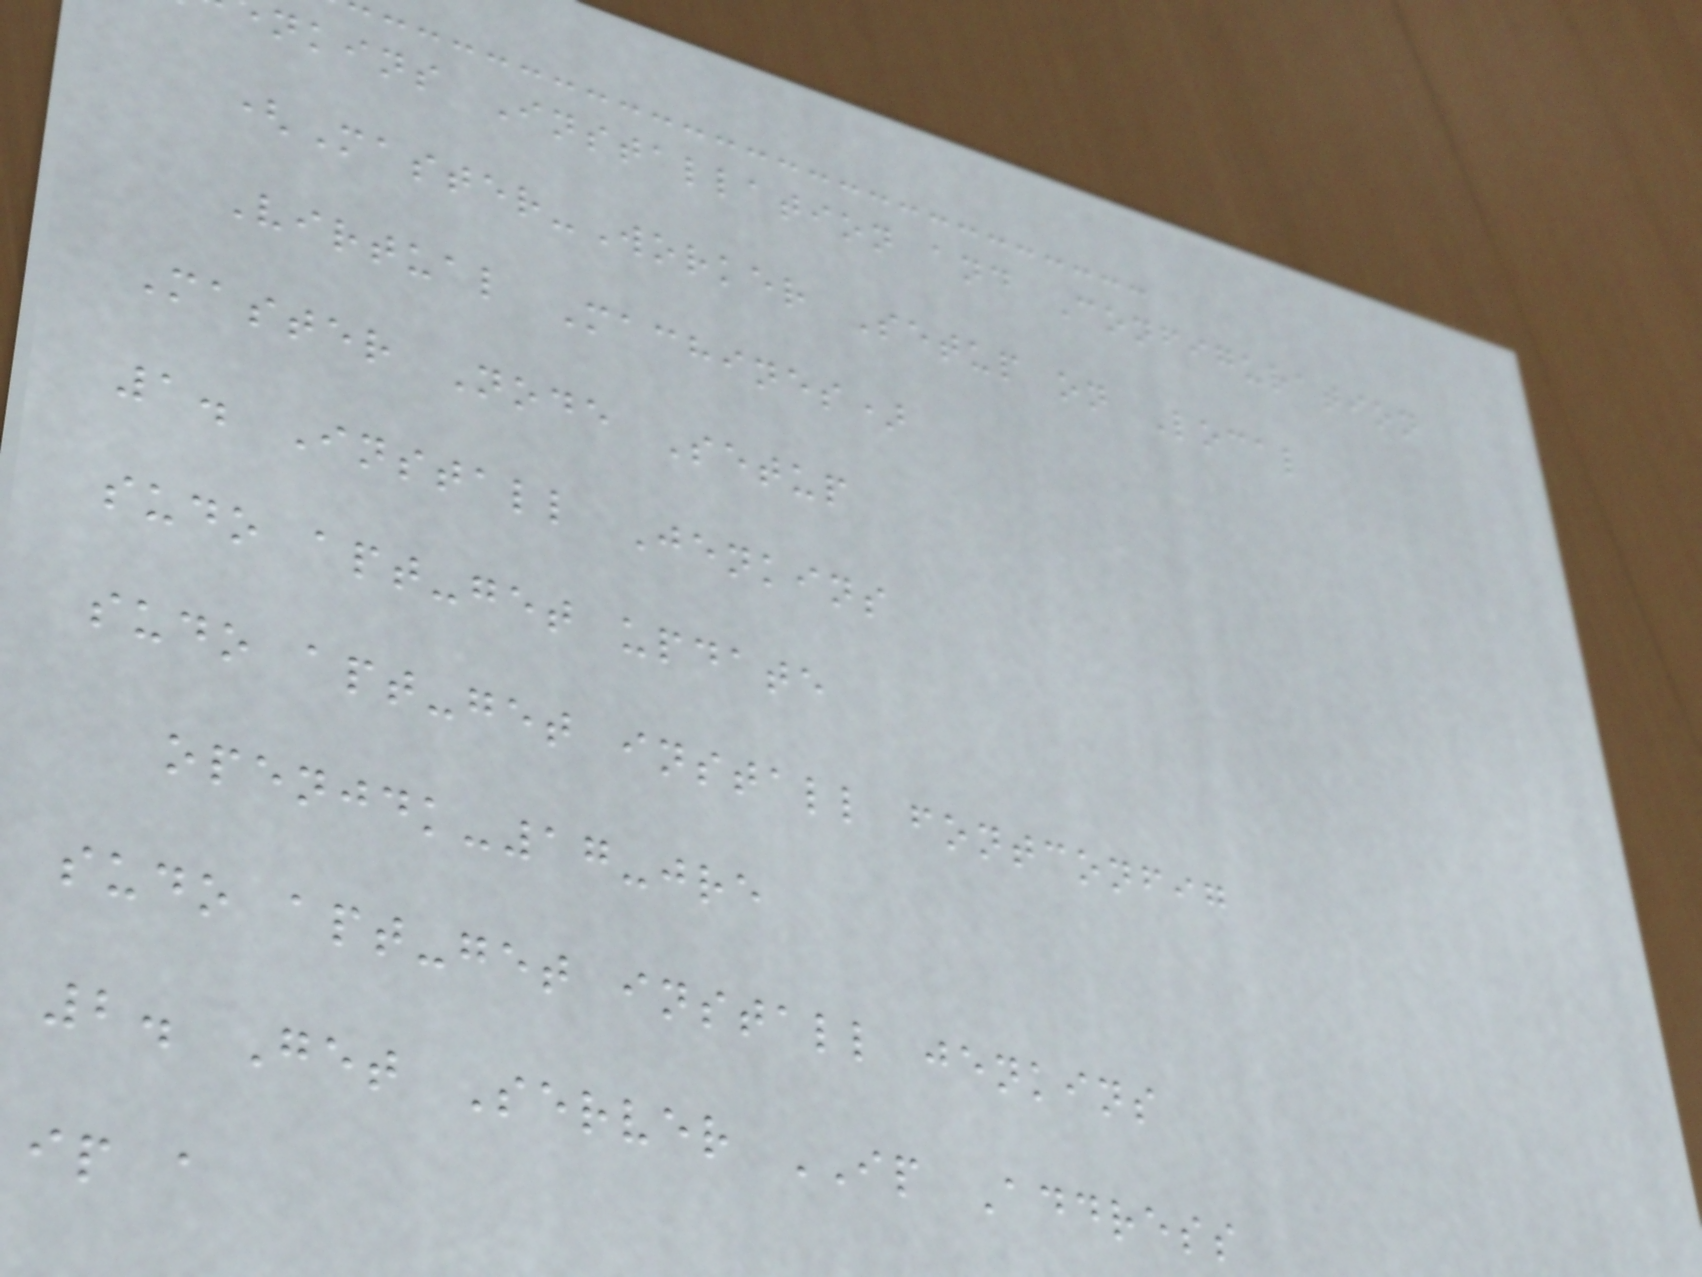nkins Installation and Configuration
(Master-Worker Setup on Local
Virtual Machines)
Master Node Setup
1. Install Jenkins
sudo apt-get update
sudo apt-get install fontconfig
openjdk-17-jre
sudo apt-get install jenkins
2. Get Server IP Address
ip a
